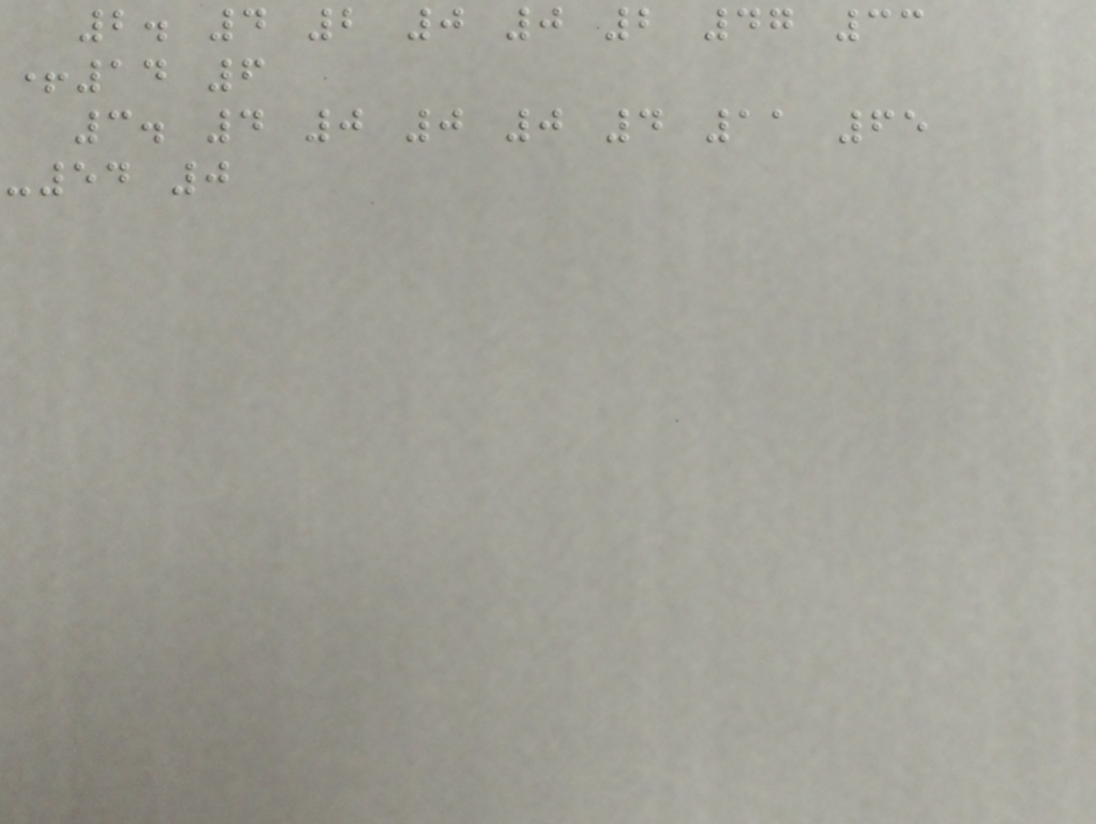2. 4 2 0 0 2 47 33
+14 6
3. 4 0 0 0 4 11 65
-54 0
